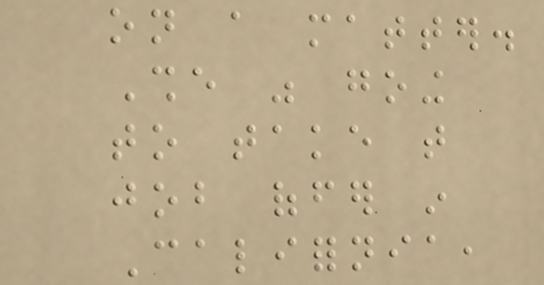on a matter.
She was going
to take that
job offer in
California,
